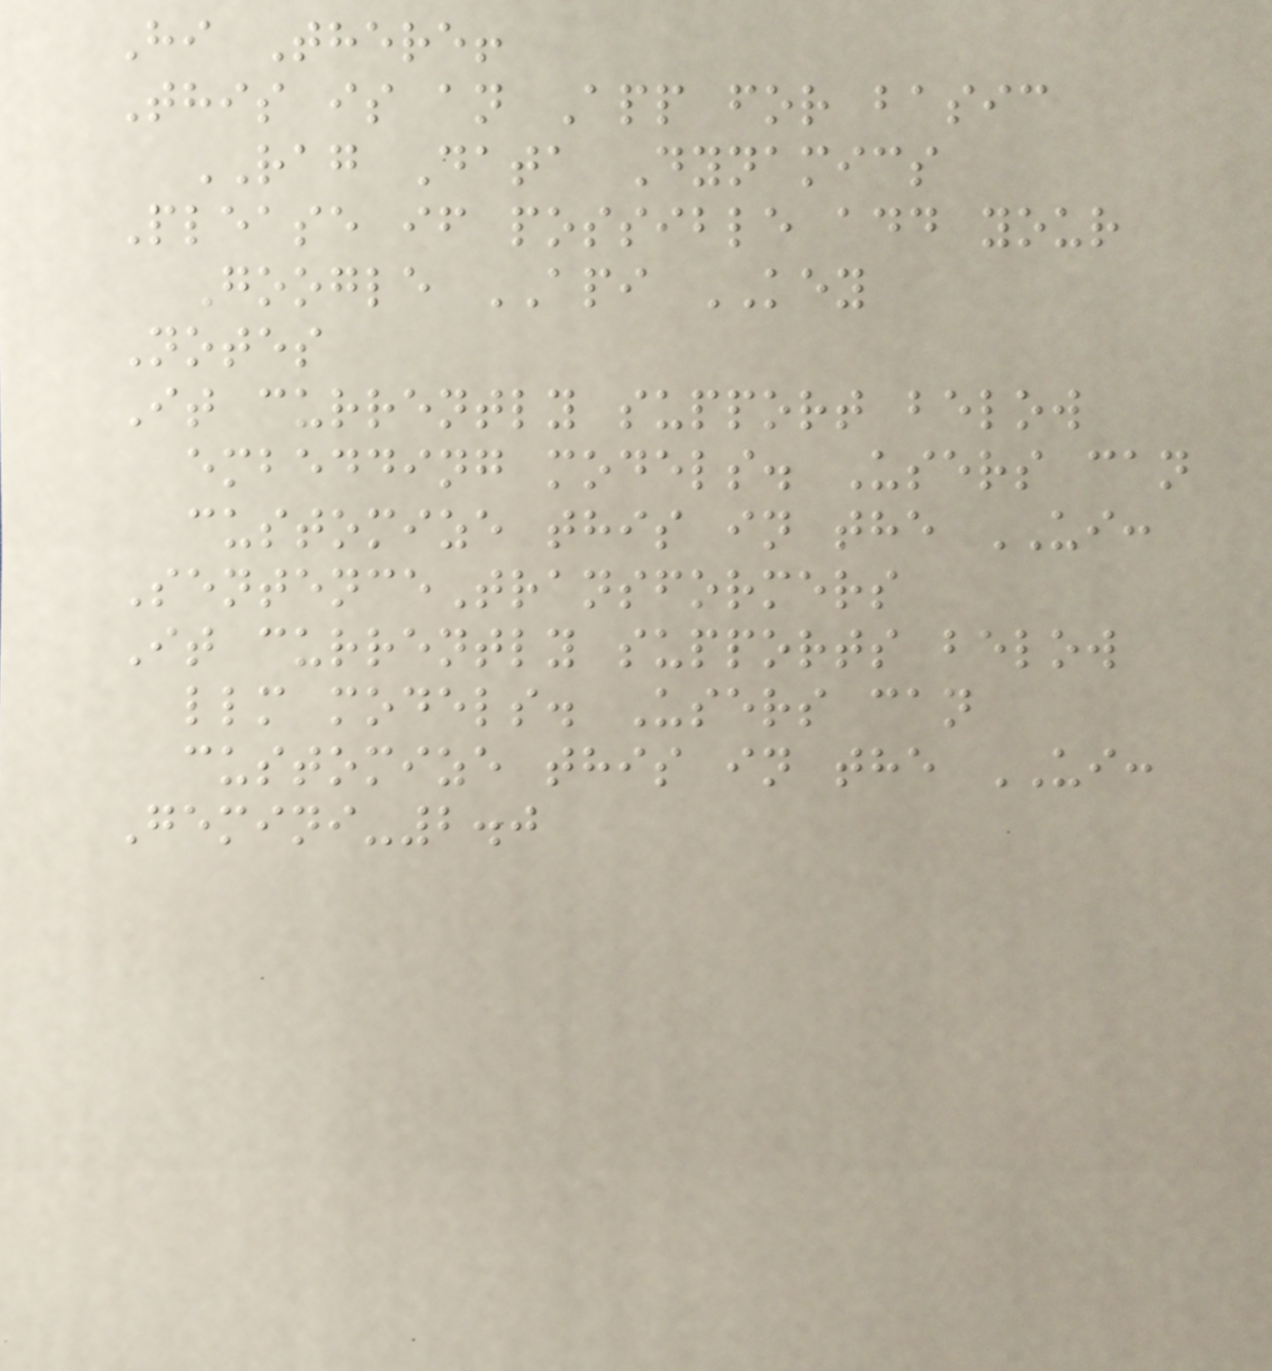Hi There!
This is an App for basic
RAG Data Dynamics
Please if possible add your
Google API KEY
Notes
It currently support below
embedding models. Users can
customize this in the UI:
SentenceTransformers
It currently supports below
llm models. Users can
customize this in the UI:
Gemini-2.0
